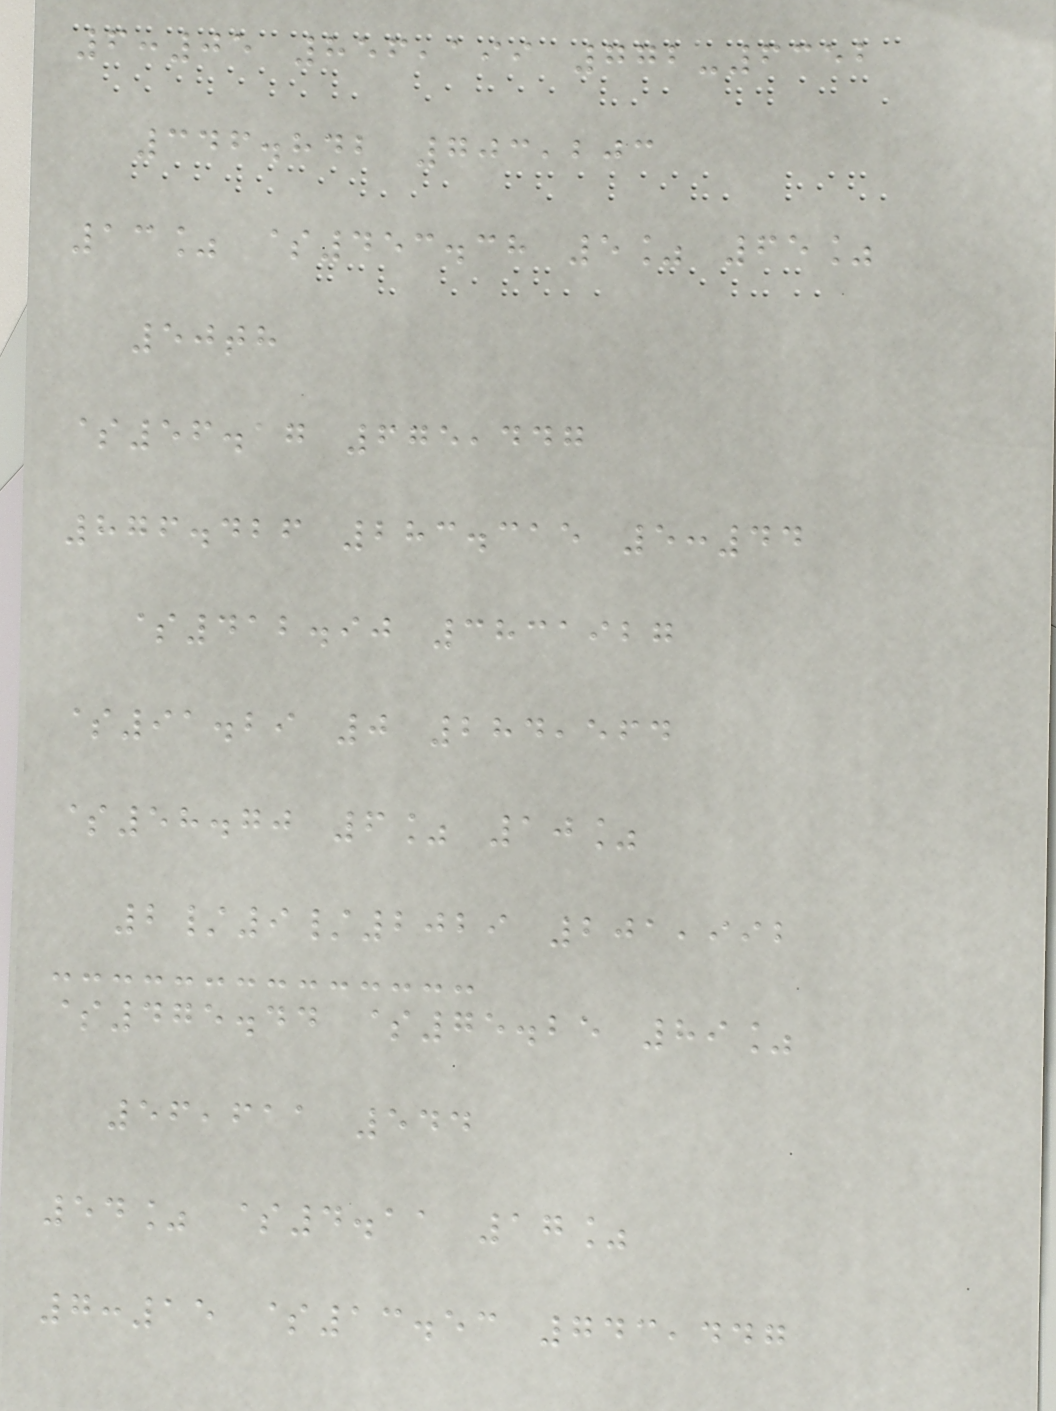6:05 856,199 772-6352
346.842 703,203
13% $453.38 5% 65%
50th
$56.17 675,447
876.426 283.315 5:44
$412.90 3831927
$91.29 0 284,564
$58.70 6% 10%
2/9/2029 201,992
$475.44 $75.25 89%
56,611 544
54% $4.11 17%
7:15 $13.53 743,447
